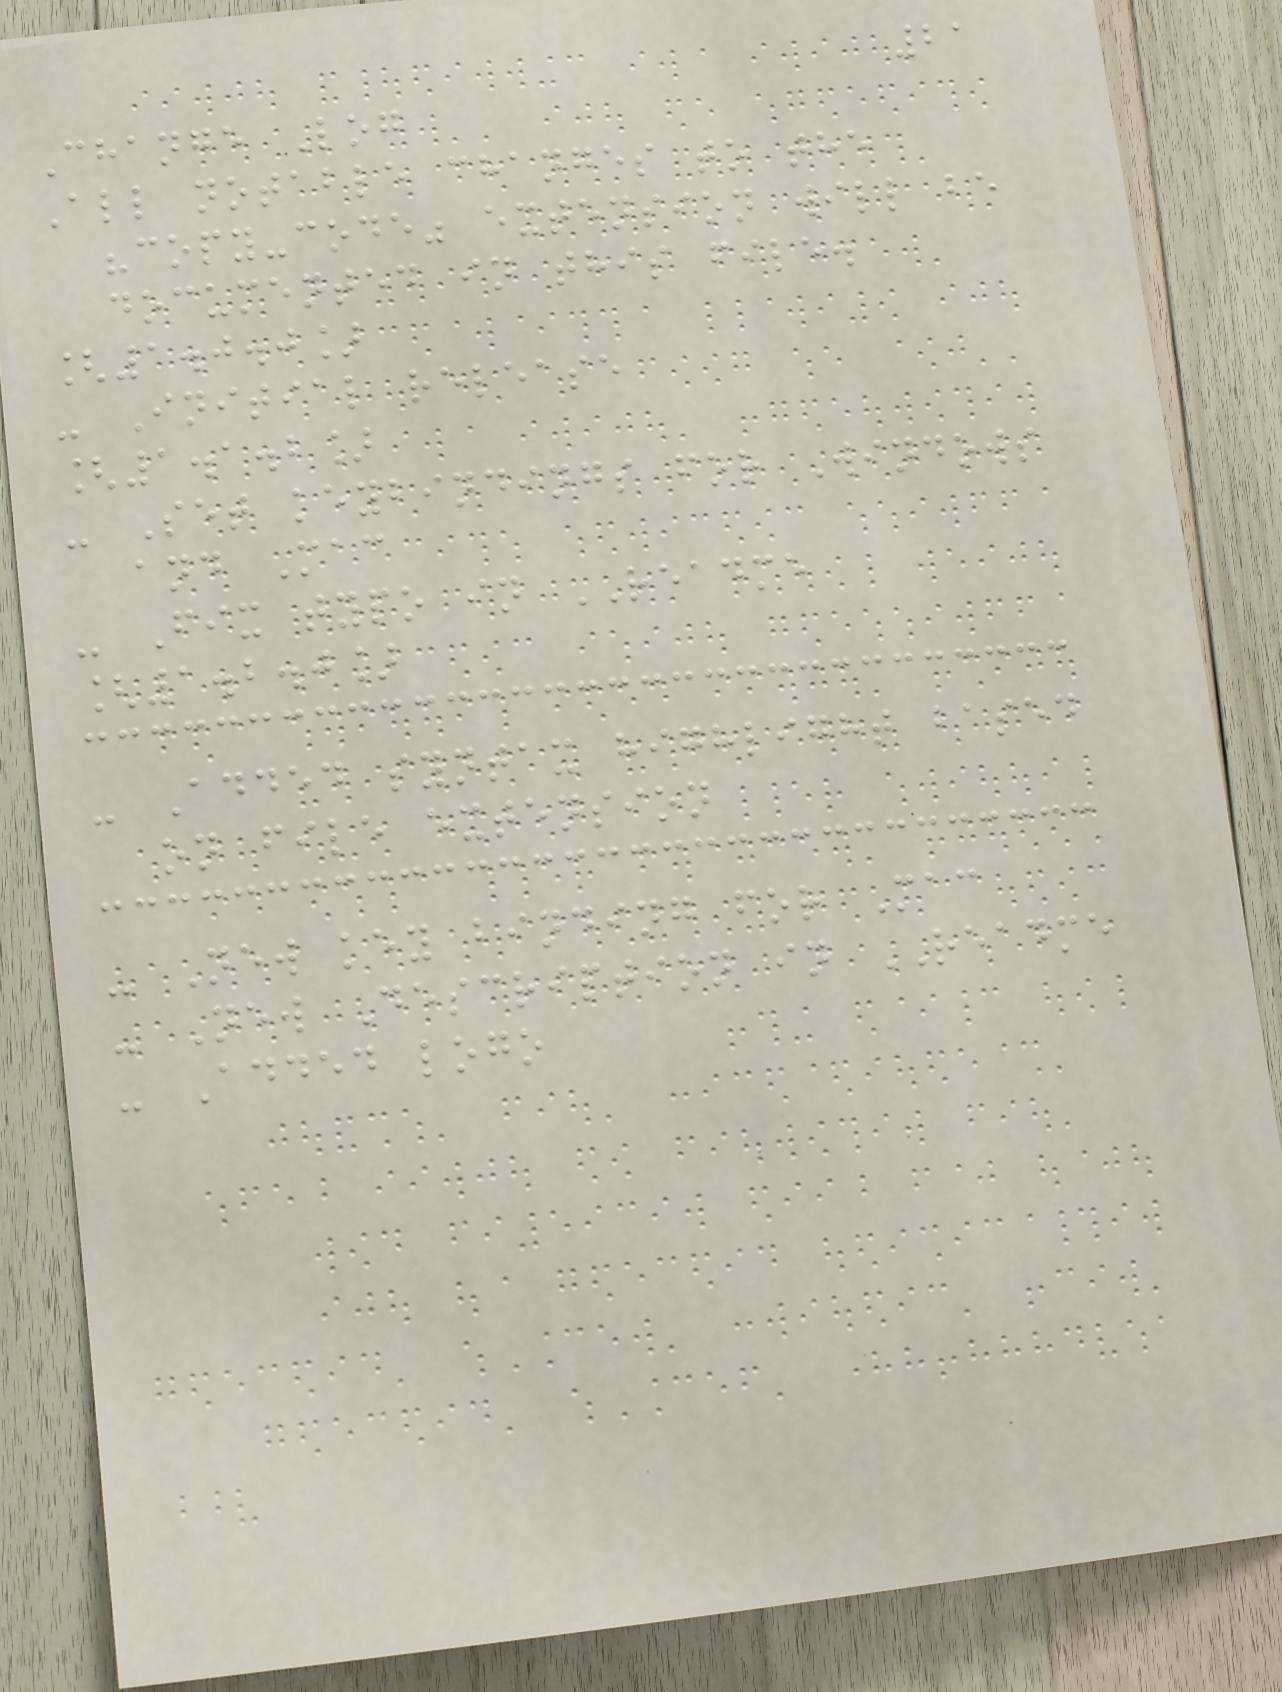21
Change Log
All notable changes to the
"copy-code" extension will be
documented in this file.
[1.0.0]
- Initial release
[1.1.2]
- Set keybindings for Windows
and Mac
- Fix typo in README
[1.2.0]
- Added syntax highlight based
on file extension
- New key binding for Mac
- New Description in README
- Added logo
